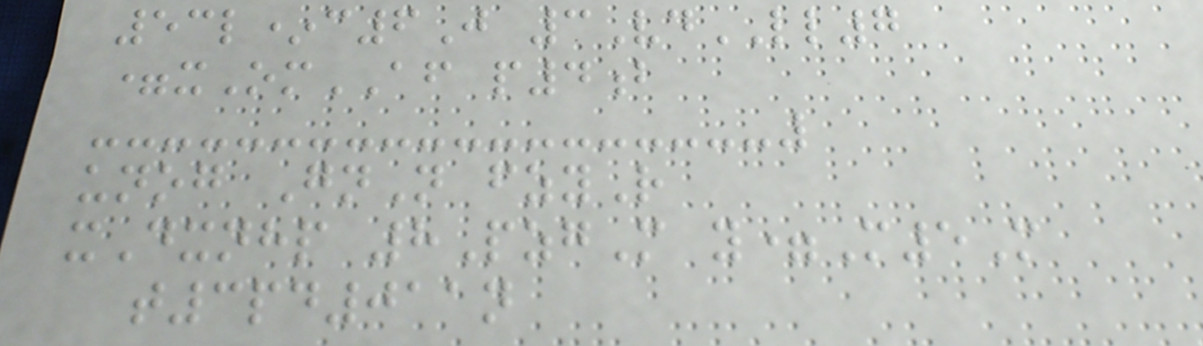53l*c6J 3VdLL7
=xOmAF p4b
unog GnN fzyR
xDxnhp 8PzgM y=M5M
t3pd011n
